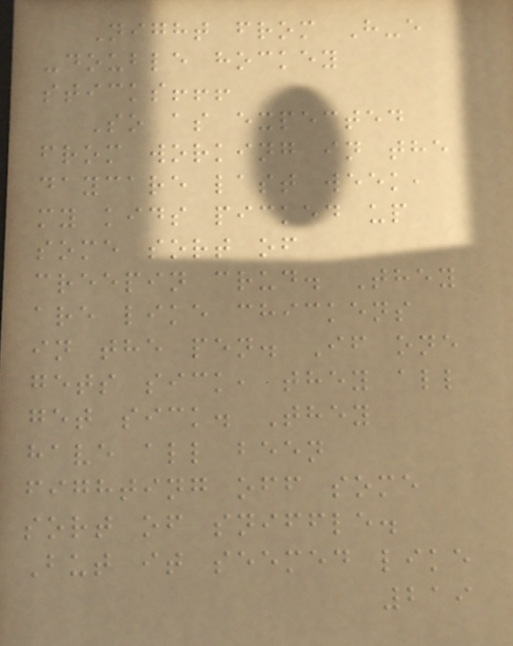Night from H-e
-double hockey
sticks!!!
So as expected
from working in the
daycare last week,
my kids picked up
some sort of
creepin crud. They
are like chickens
in the pen. If one
gets sick, they all
get sick. They
have all been
fighting off some
sort of sniffle.
But it seemed like
219
